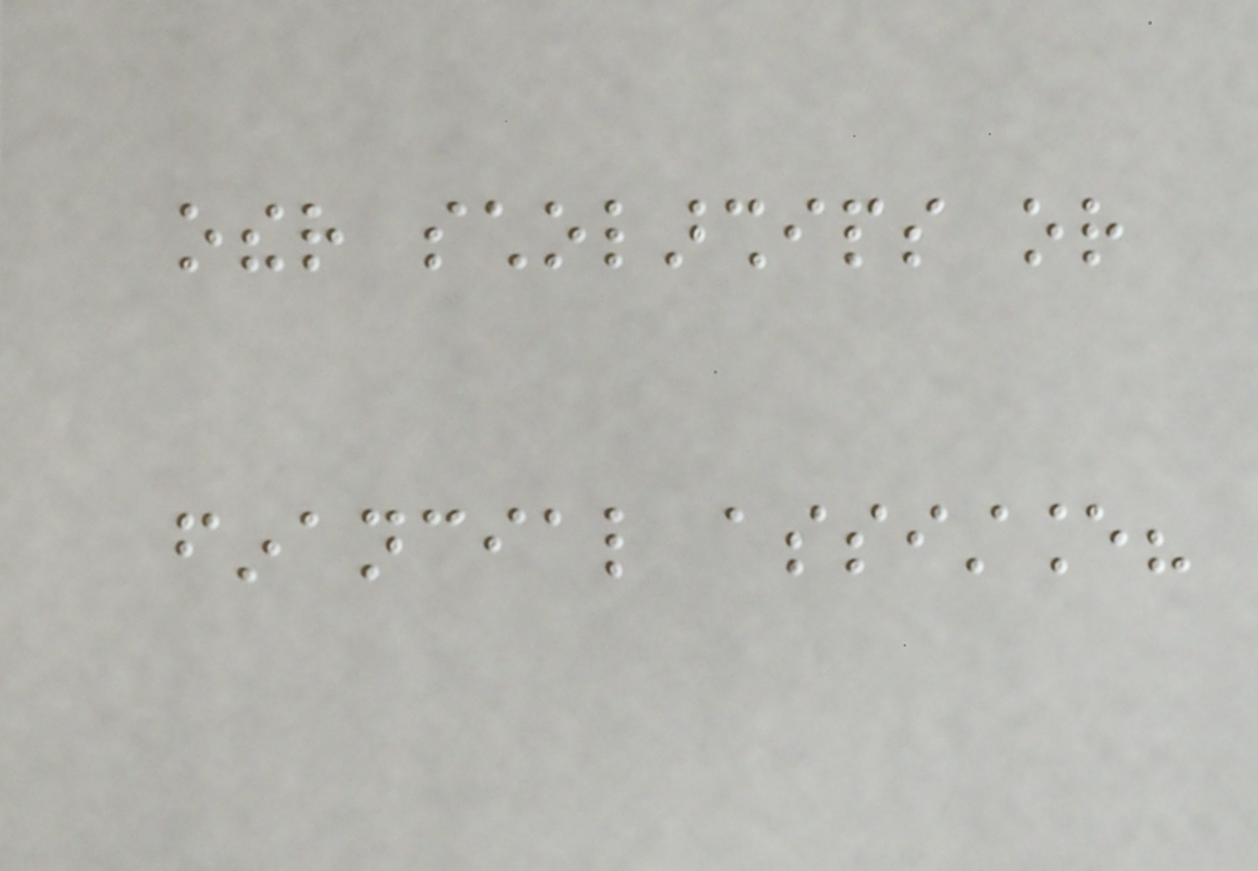other scholarships or
financial assistance?
